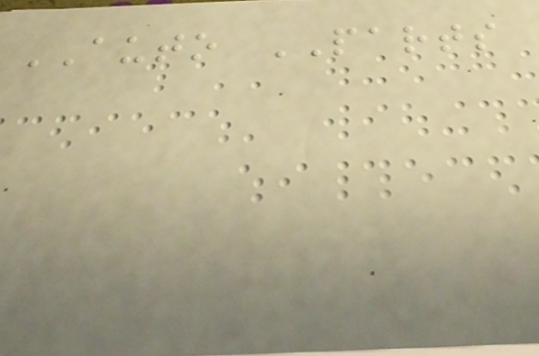AUTO PARTS
